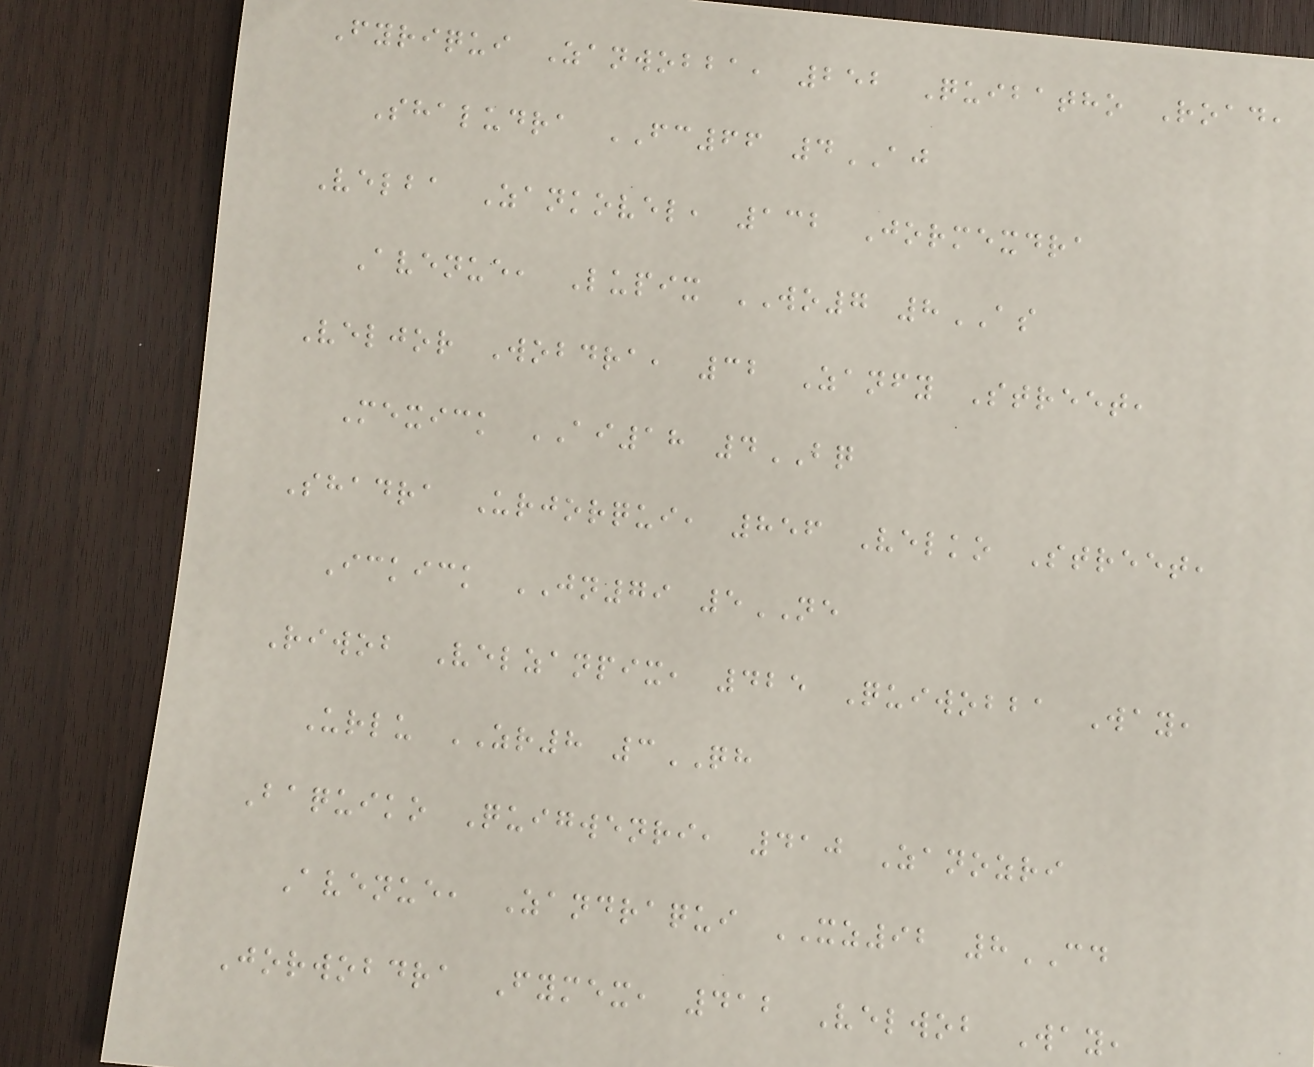Fyriqui Zanwobba, 252 Quibatho Road,
Shaludra FC66 4AJ
Velba Zankovel, 132 Jormexdra
Avenue, Lupix WO7 8AS
Veljor Wobdra, 32 Zanfy Street,
Mexick AI18 4BQ
Shadra Urjorqui, 856 Velko Street,
Ickick JN79 5NE
Riwob Velzanpix, 425 Quiwobba Way,
Urlu ZR8 3QH
Baquiko Quigwenri, 410 Zanozri
Avenue, Zandraqui XZ92 8CD
Jorwobdra Fymex, 412 Velwob Way,
